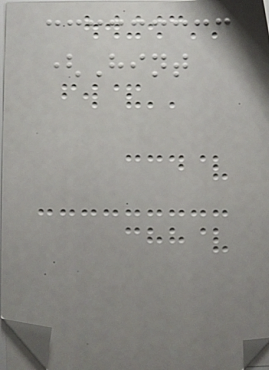(Hint
